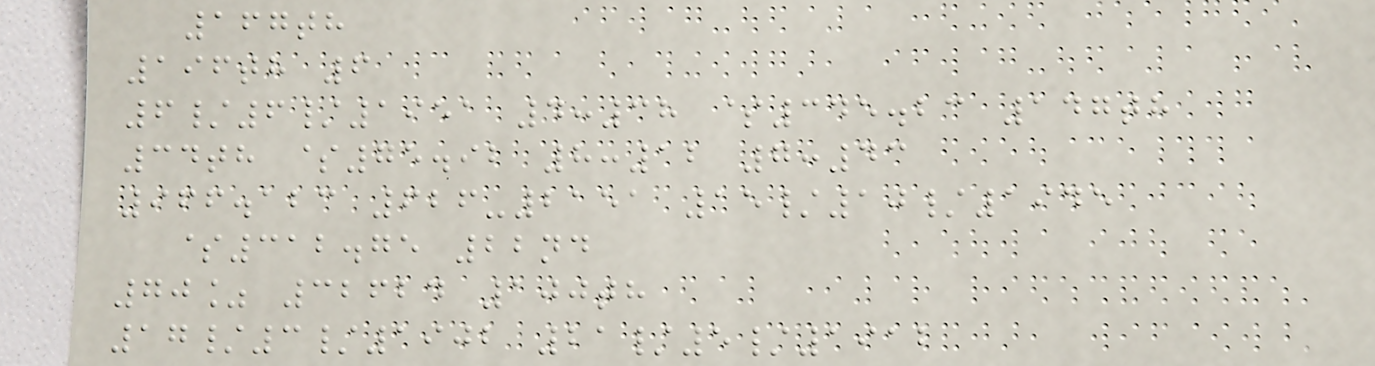167th
196th 6
6/6/1951 4:38 $345.23 147th
34th $75.92 8:12 7:43
966.123 626-2151 15/10/1945
$312.75 22nd
70% 32624 100th
17/3/1902 21/5/1912
